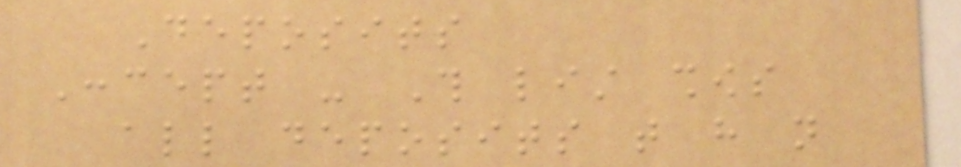Deposits
Concept - This list shows
all deposits that have not
